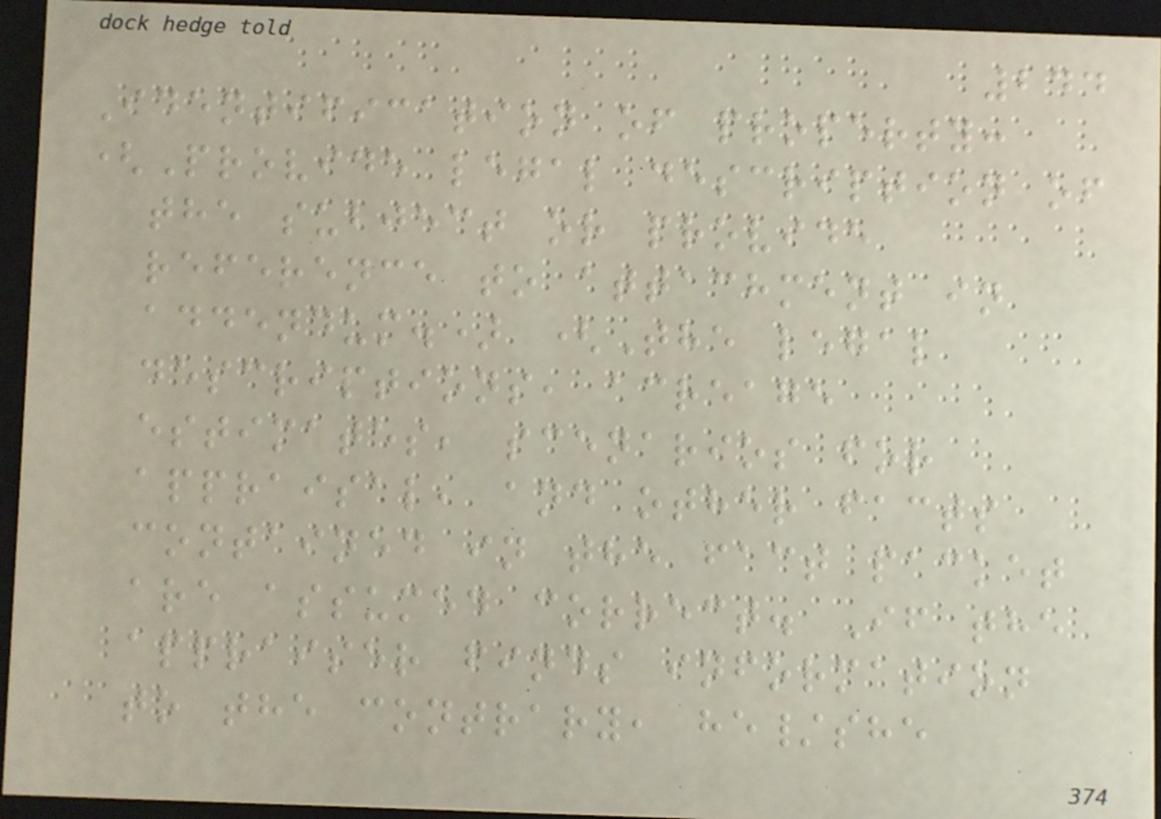244
Identification of property:
(Provide legal description of
the subject or provide
reference to attachment in
addendum.) (The legal
descriptions, acreage
estimates, scenarios for
appraisal, and other facts
contained in the fact packet
are assumed correct. If the
appraiser finds information
to the contrary, he/she
